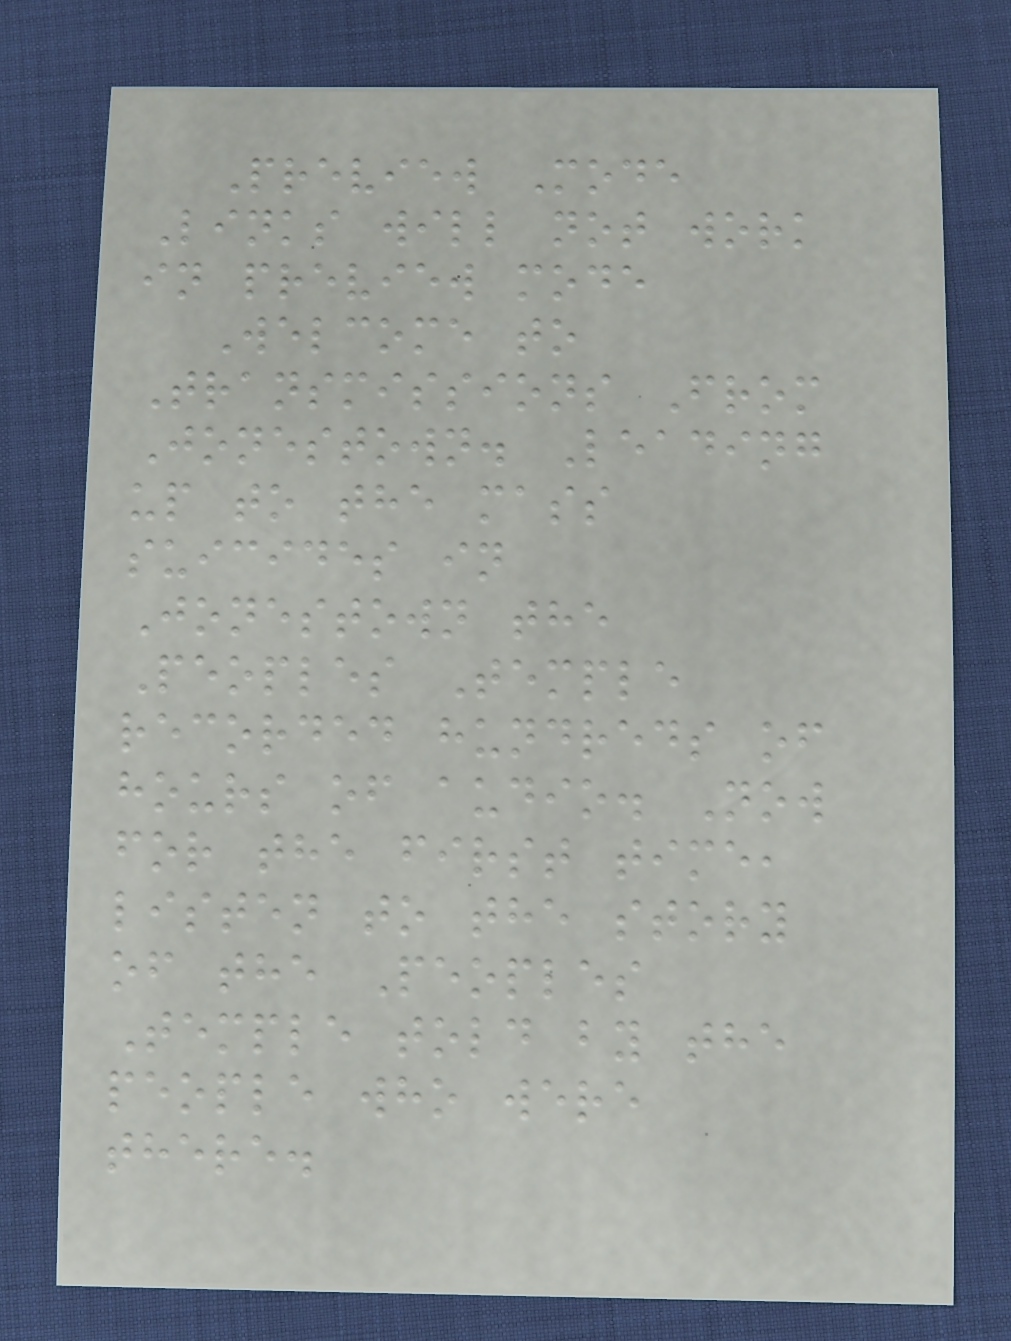Preview Mode
Links will not work
in preview mode
Welcome to
Transmissions From
Jonestown. Leading
up to the mass
suicides in
Jonestown the
Peoples Temple
recorded hundreds of
hours of audio. Now
for the first time,
listen to the story
of the Peoples
Temple told by the
people who were
there.
